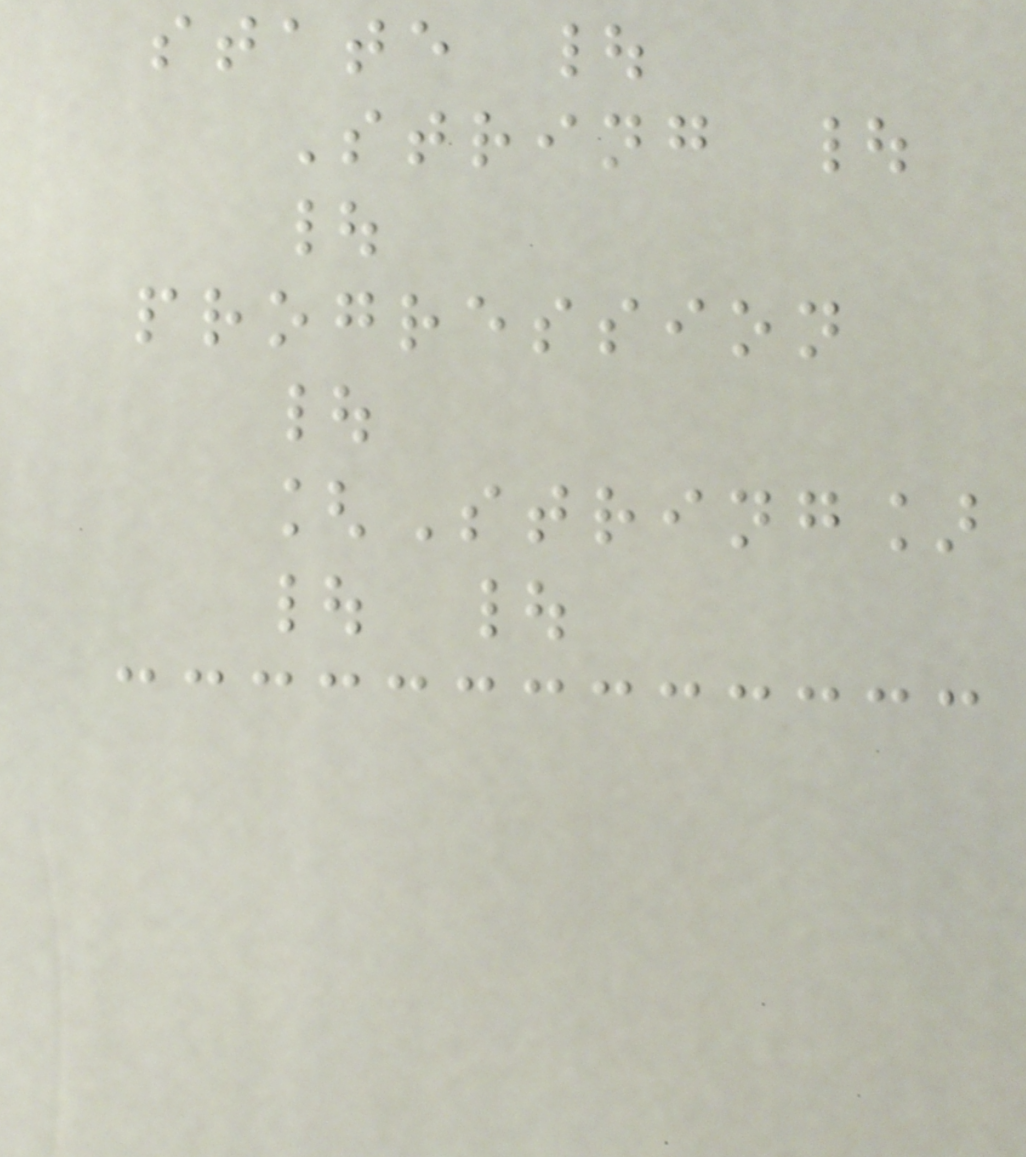state |
String |
|
progression
|
[String]
| |
